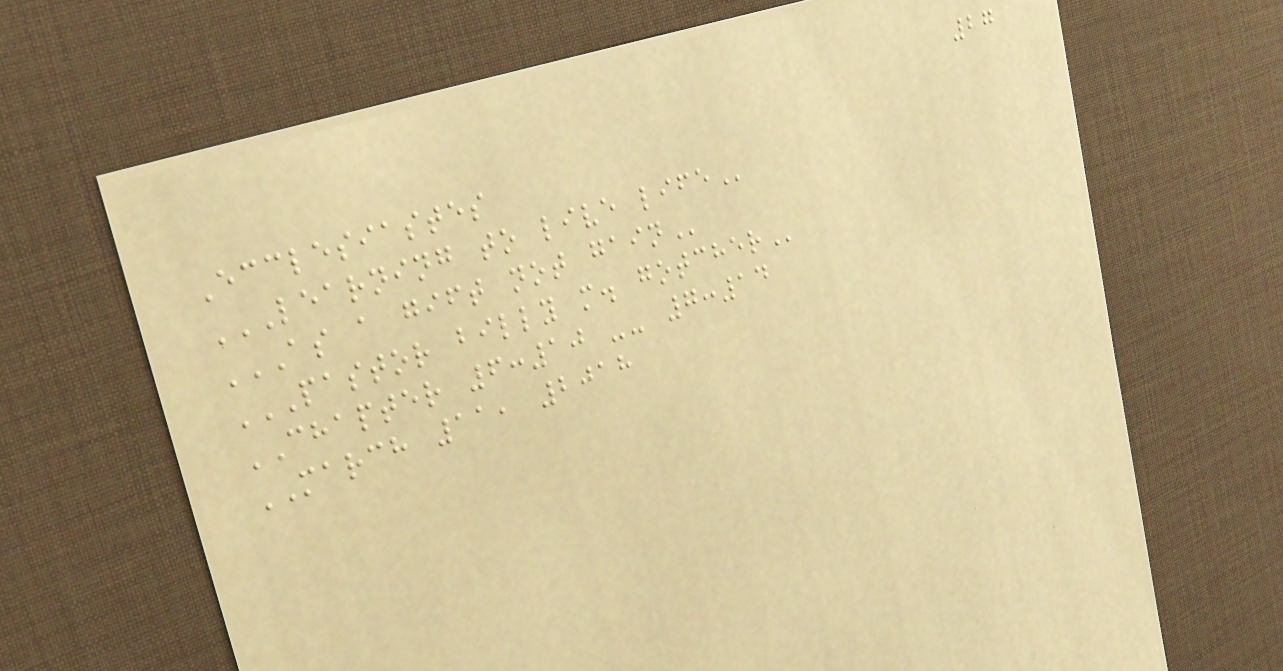27
Ecclesiastes
LEARNING TO LIVE LIFE
AS A GIFT NOT GAIN
PASTOR BILLY M. GOTCHER
CHAPTER 6:10 -- 7:14
MARCH 11, 2018
